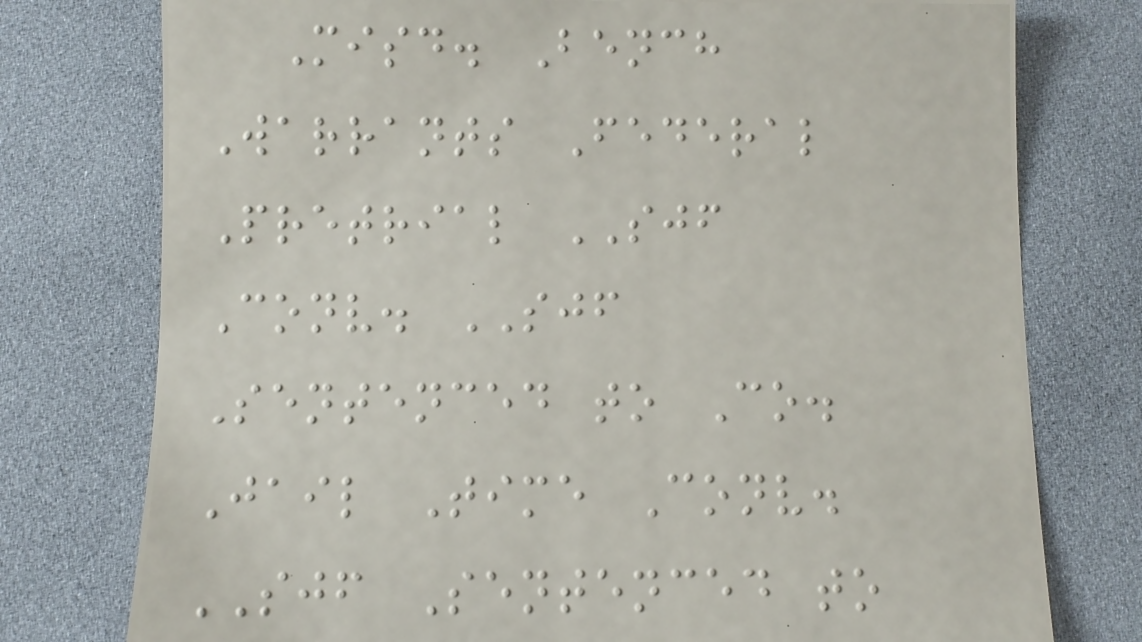Misd. Bench
Warrants Federal
Pretrial SJF
Conv. SJF
Sentenced to Co.
Jail Time Conv.
SJF Sentenced to
